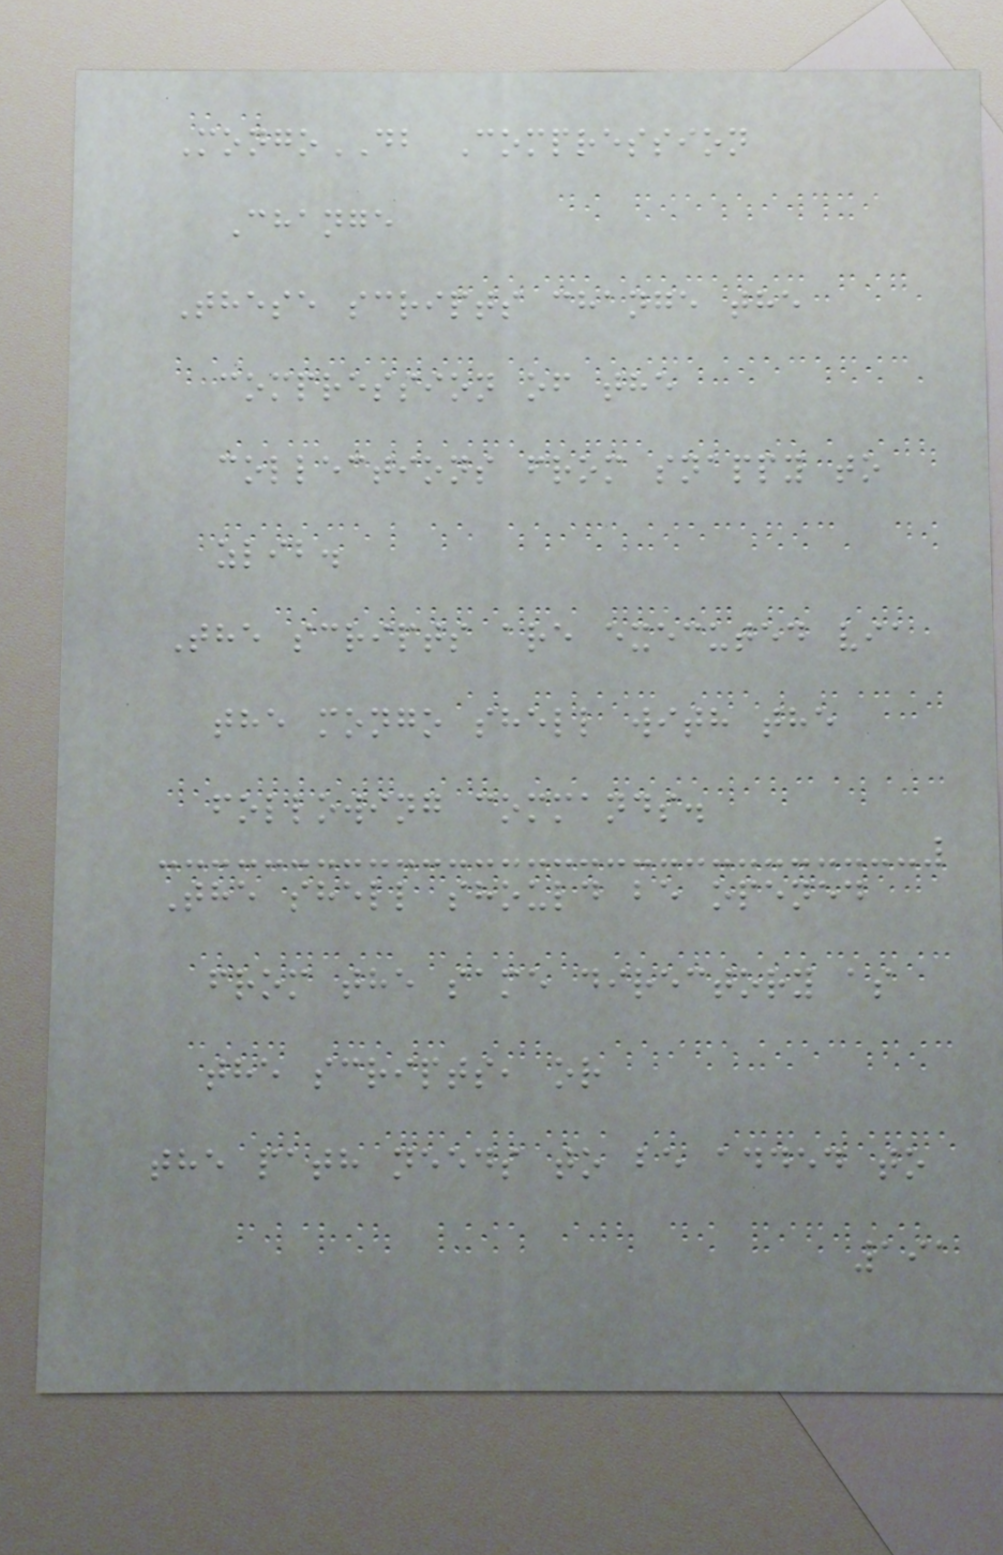MongoDB Compression
Change
These scripts change the
compression of the
collections from snappy to
zlib.
The scripts are executed via
the mongo shell with the
following commands.
The shell should be opened
from the same directory as
the scripts, or
the path needs to be added to
191
